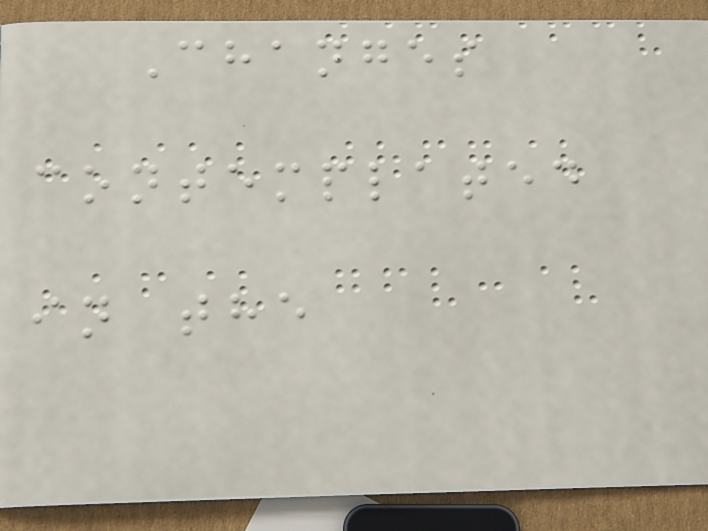Changes
contemplated
in the
